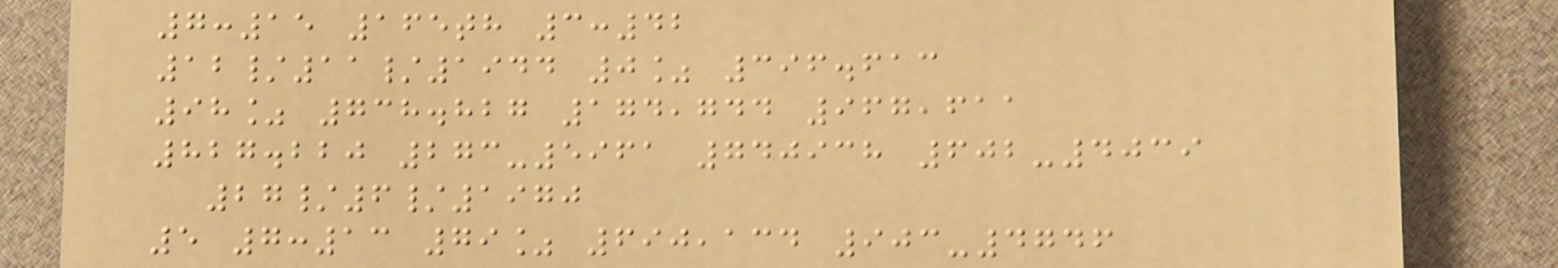7:15 165th 3:42
12/11/1944 0% 396.613
98% 738.827 174,744 967,611
827.220 273-5961 740938 602-4039
27/6/1970
5 7:13 79% 690,134 903-4746
